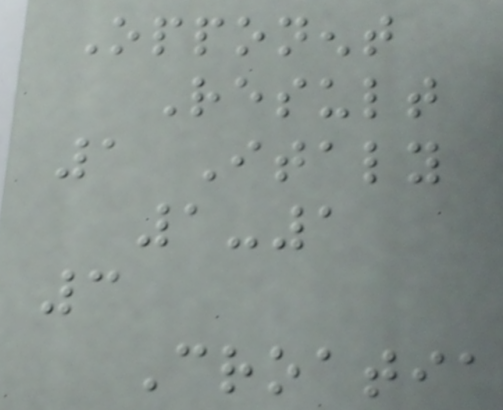Opponent
Result
1 Italy
1-1
3
Croatia
